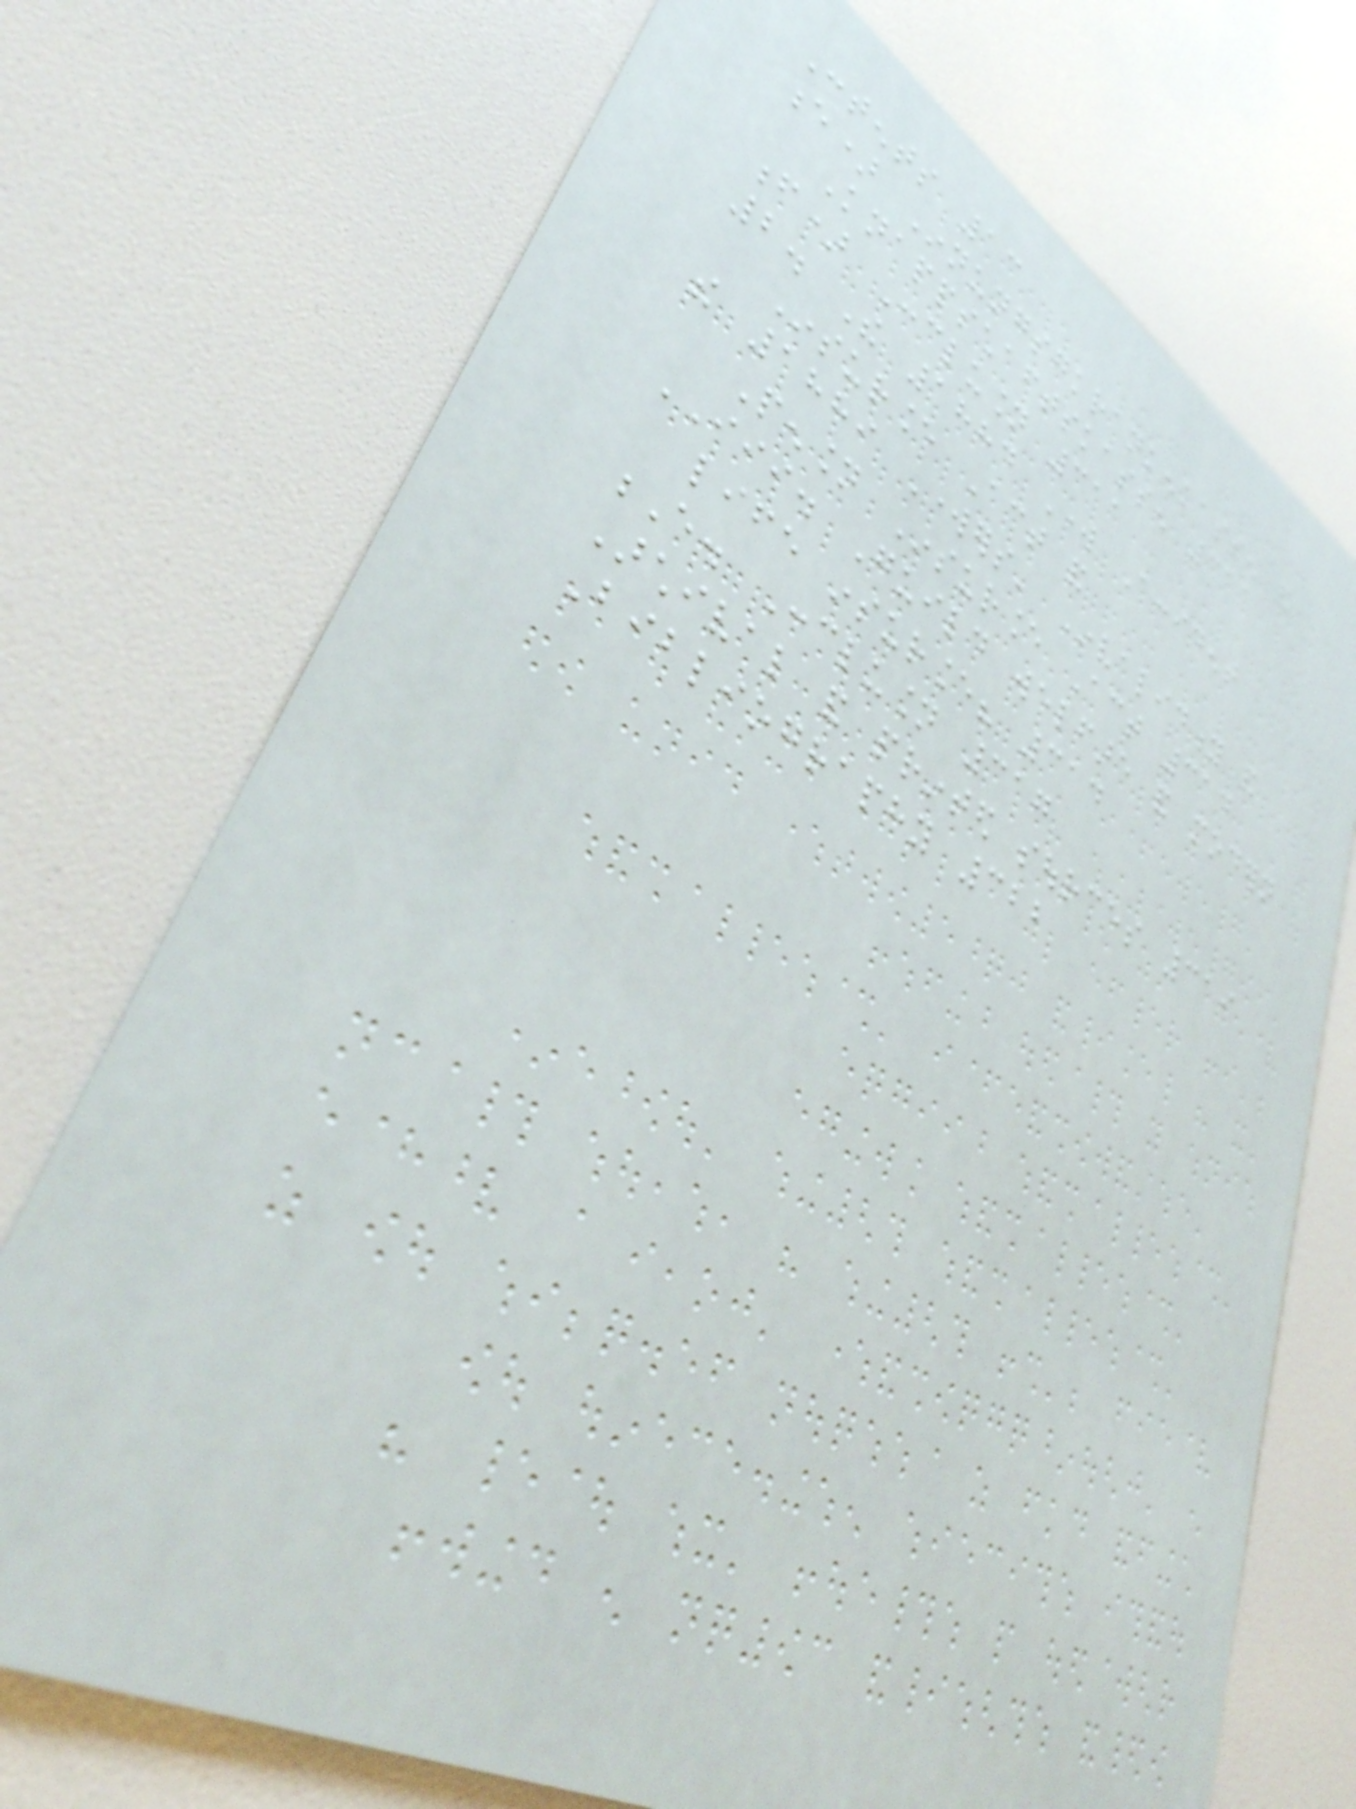Contents 13
e) Innungsgkrankenkassen and
Knappschaftskassen 311
f) Conclusion 311
2. The 1884 Work Accident
Insurance Act and
the 1889 Workers' Invalidity and
Pension Insurance Act 314
III. Guild welfare and modern
life insurance? 314
E. Conclusion 317
Archival and printed sources 319
Bibliography 322
